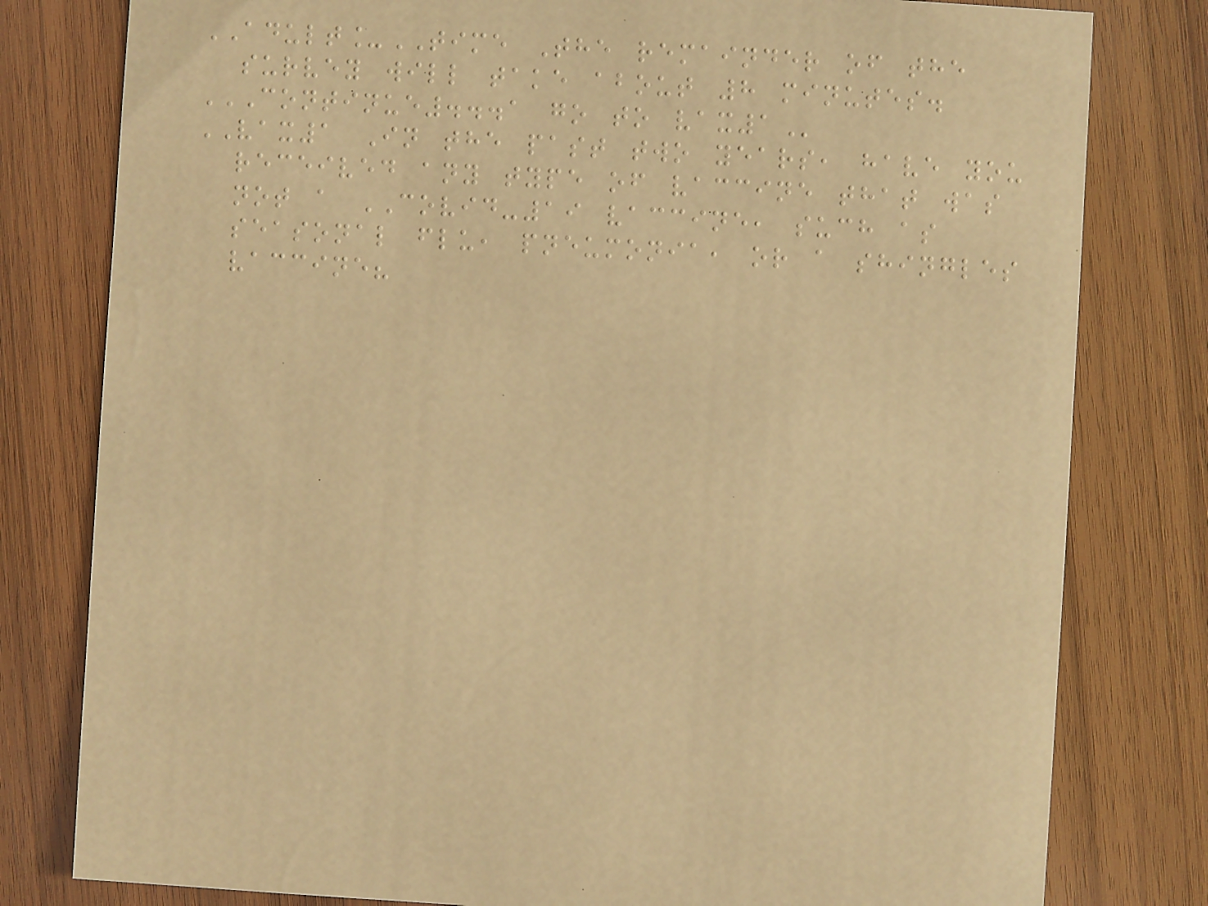ADULT_TIME The remainder of the
survey will take about 8 minutes.
CONTINUE...1 GO TO VAX1
VAX1 In the past two years, have you
received any type of vaccine that was
not a COVID-19 vaccine, such as
seasonal flu, pneumonia, or a shingles
vaccine?
